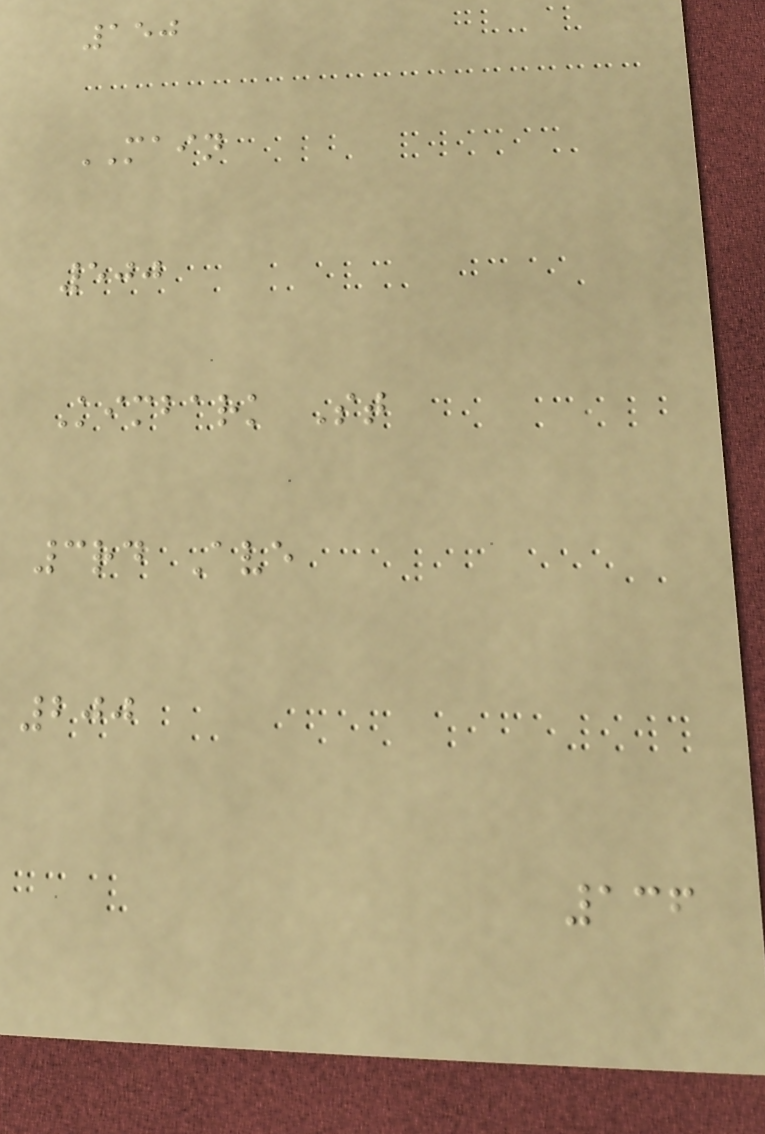150
MAIN
500
Kimbark St
3rd Ave
200
136
